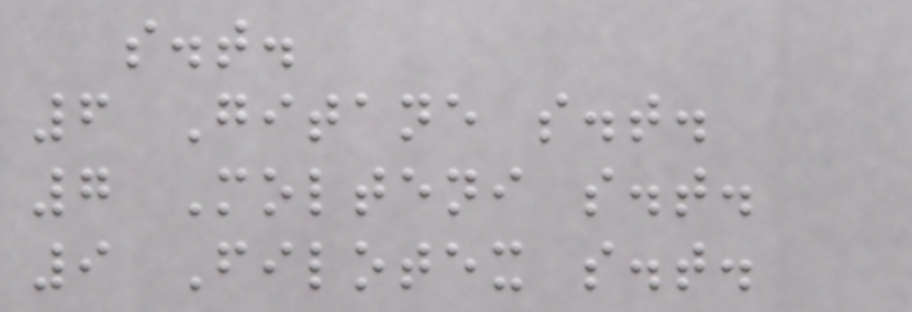s.t.
6 Gitane s.t.
7 Molteni s.t.
9 Filotex s.t.
